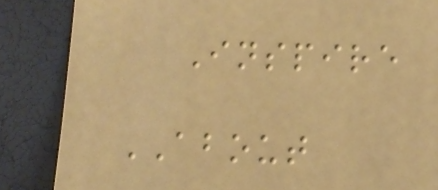Inspire
ABOUT
